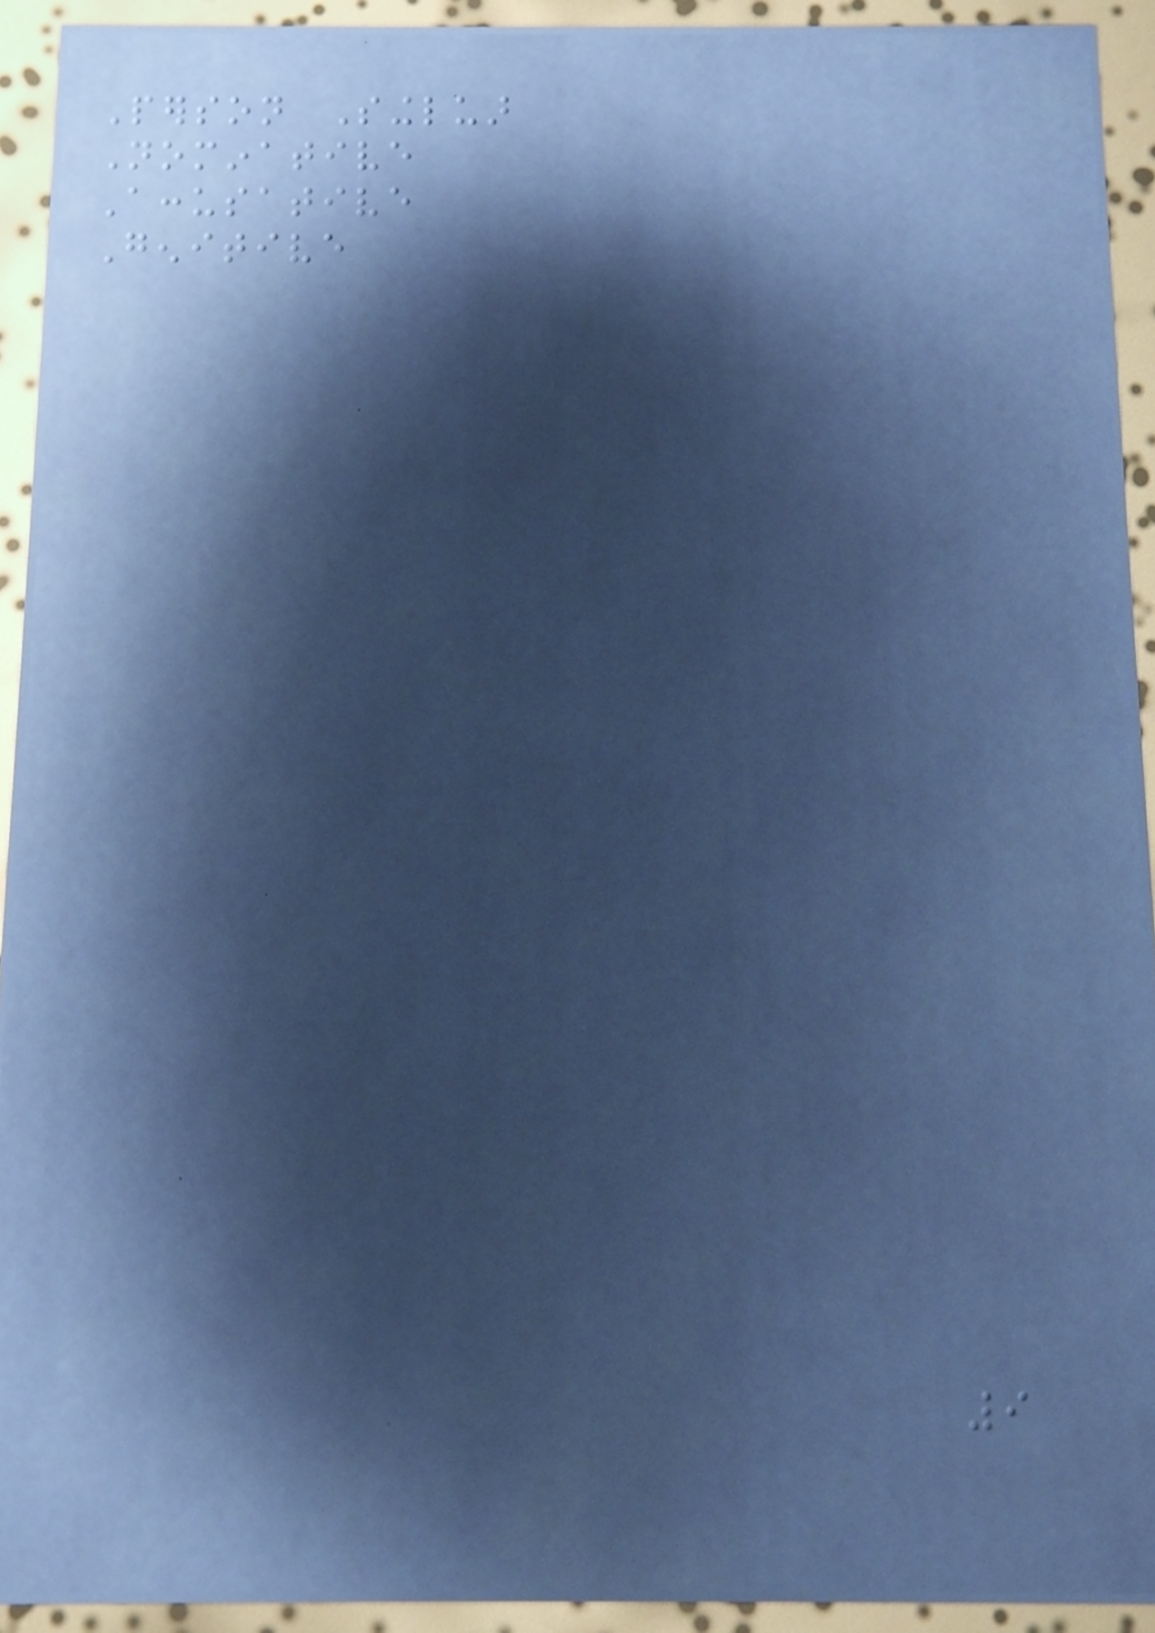Person Singluar
Nominative
Accusative
Genitive
9
